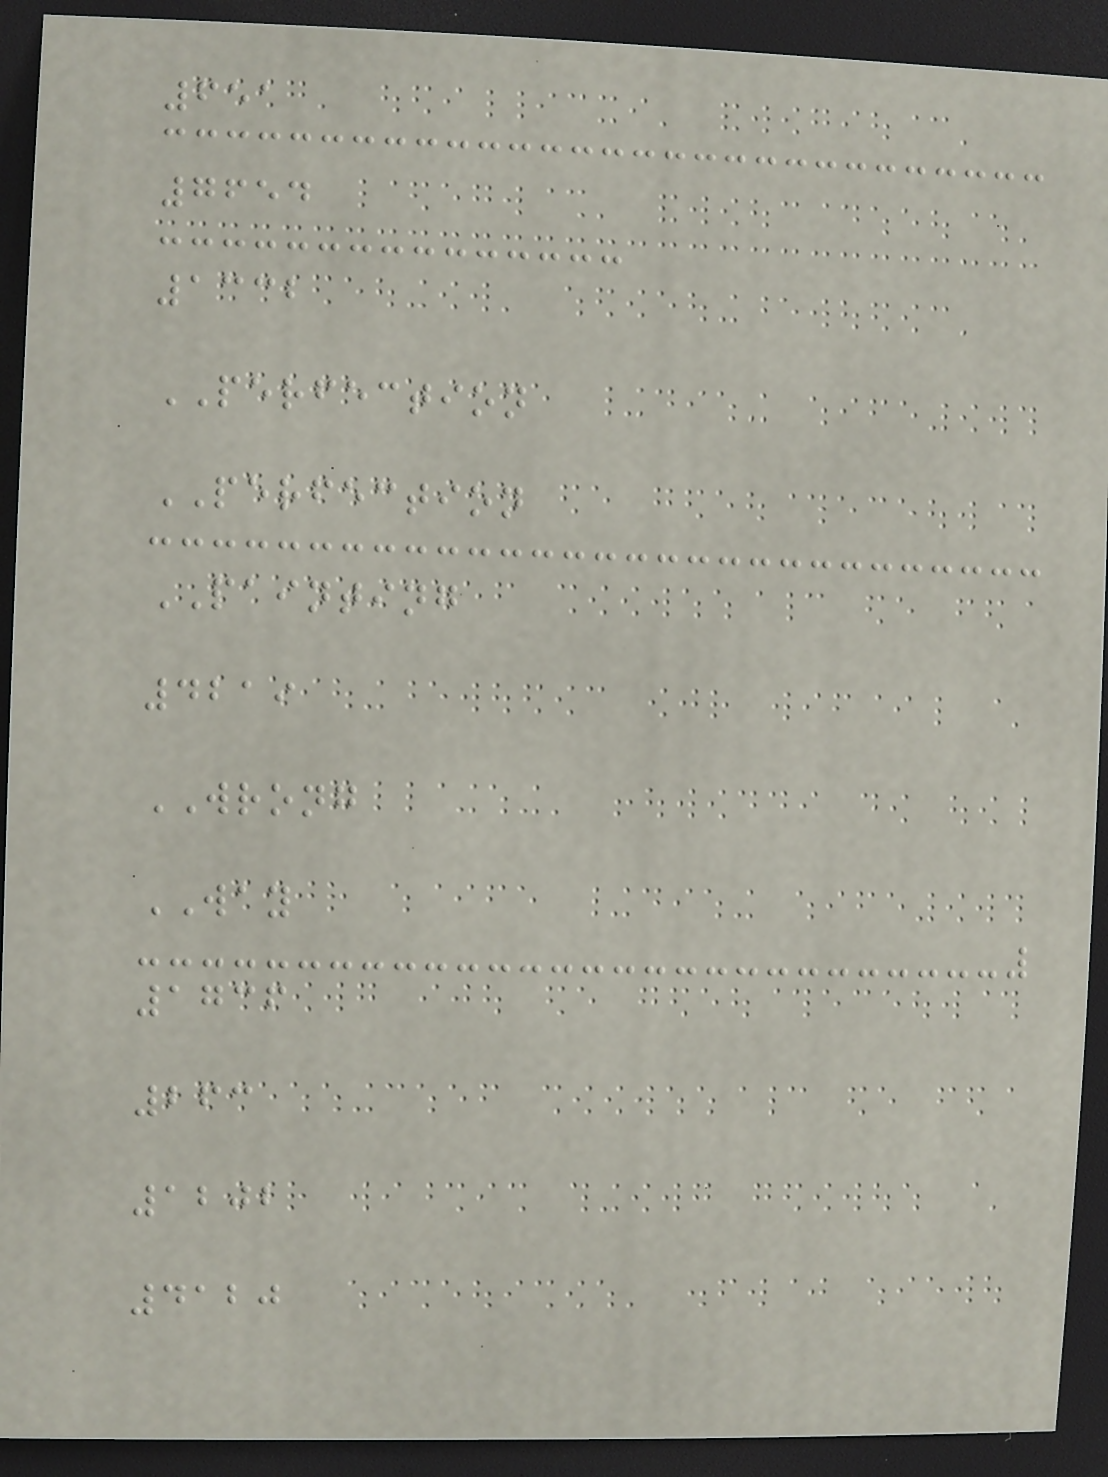651
7654
1332
PERFECTION
PERFECTION
PAINTING
4219
WRONG
WAY
1736
263
1202
4120
